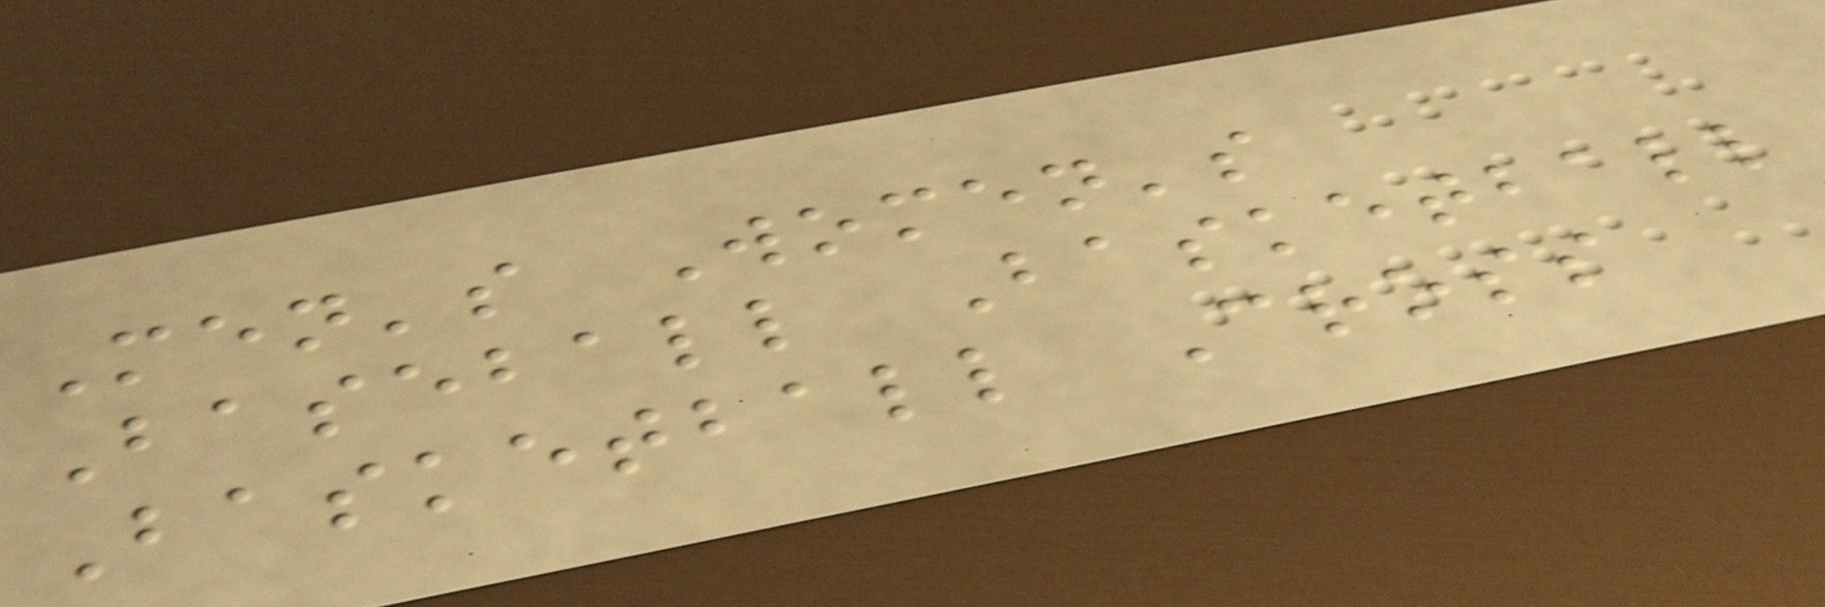Men's Women's
Baseball Basketball
Basketball Cross
